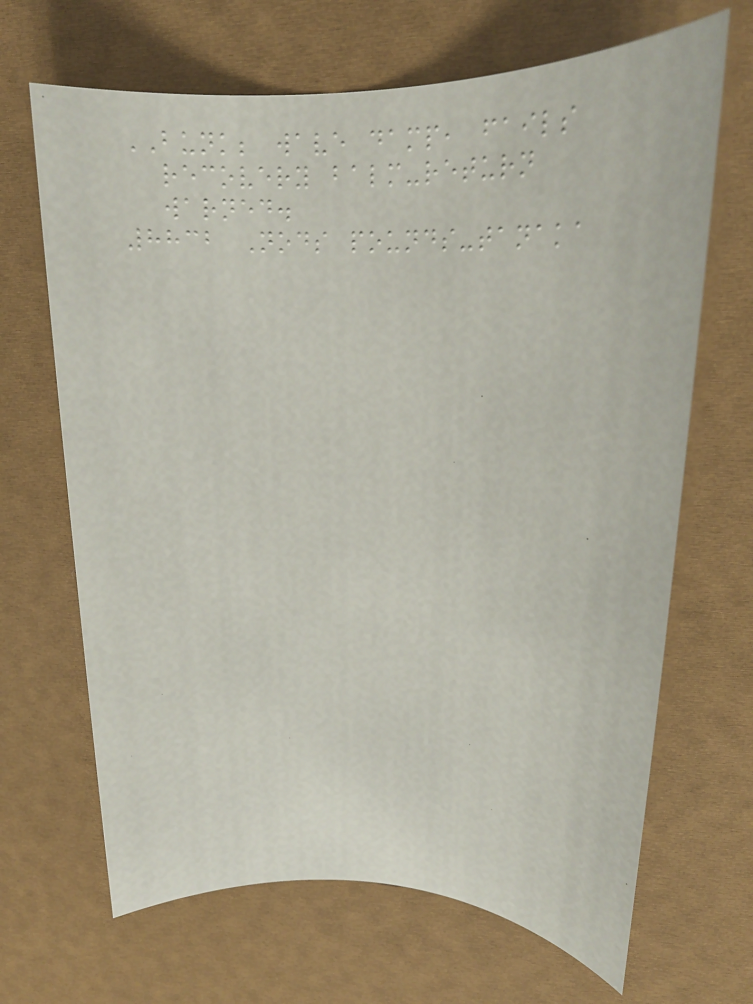BUNK; wave damp, fails
recovery balm-return
warned.
8832 Nods pounds-tanaka
